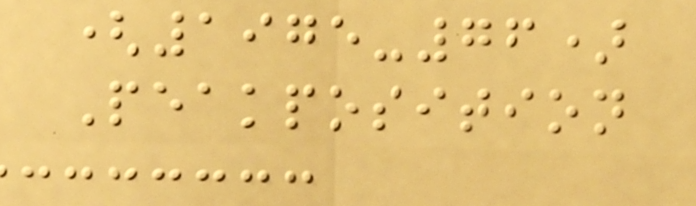(1975-76)
Peakposition
